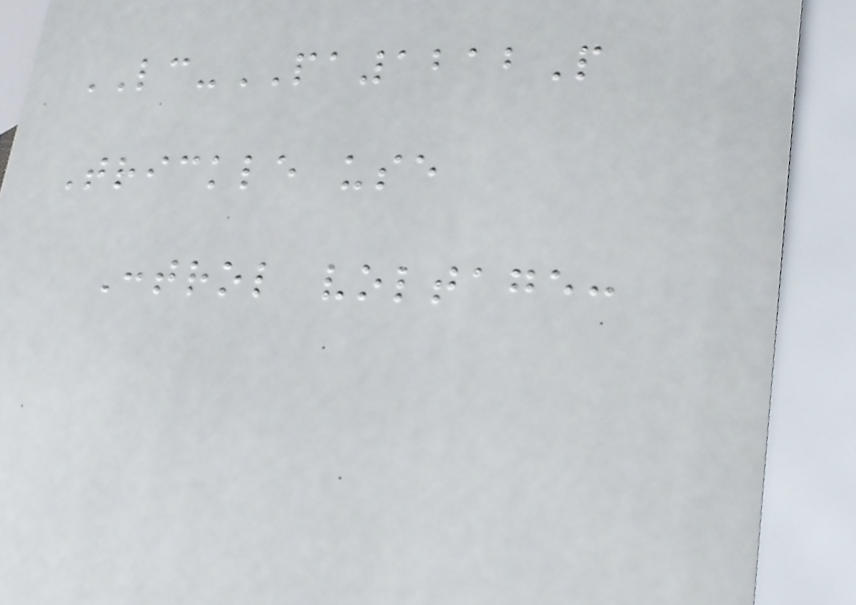LC-PA1212P
Trickle use
Control voltage:
